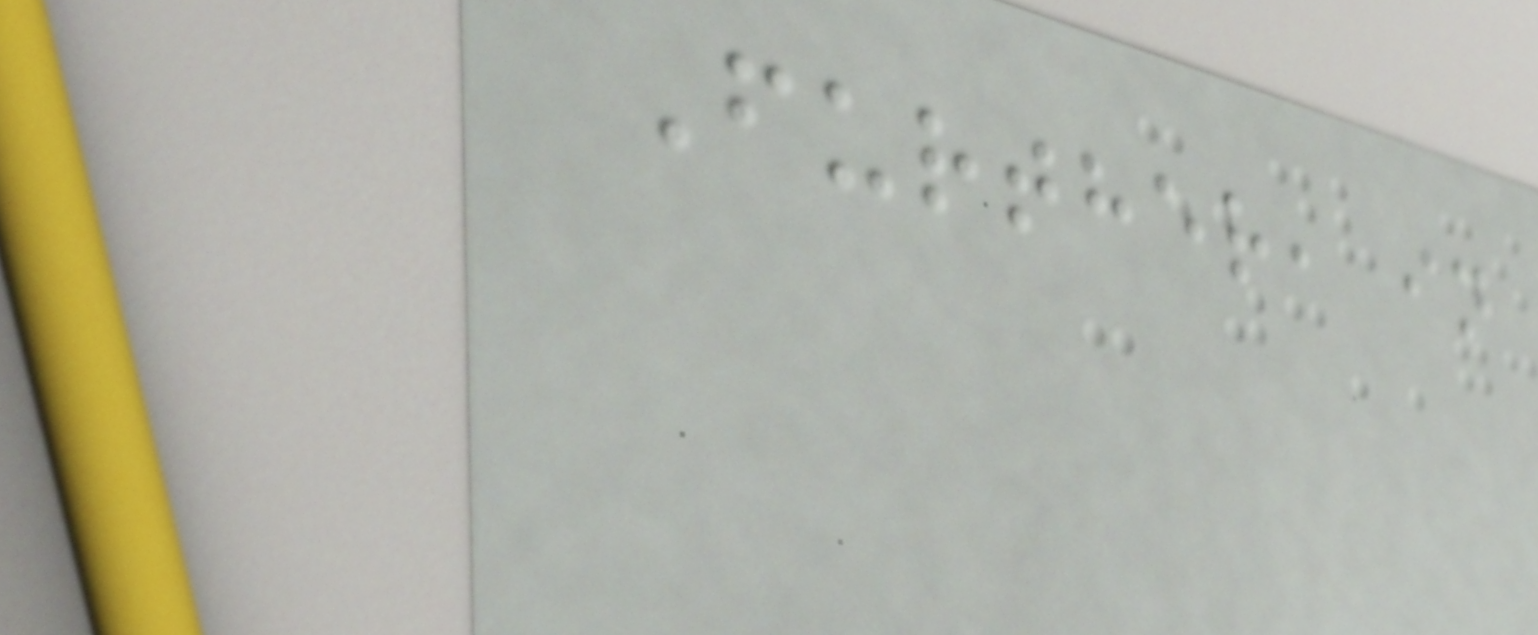Further, in
